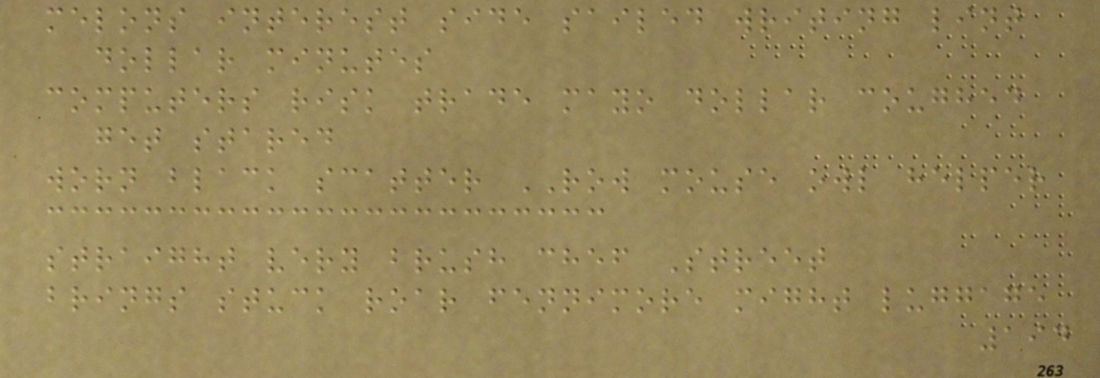melons interest side sailed writing lint
dollar minutes
computers risk trade mayo dollar coughed
get stared
worn black scatter ROW mouse owl helper
straight very brush chef Street
brings stuck roar fennimore might luggage
194
